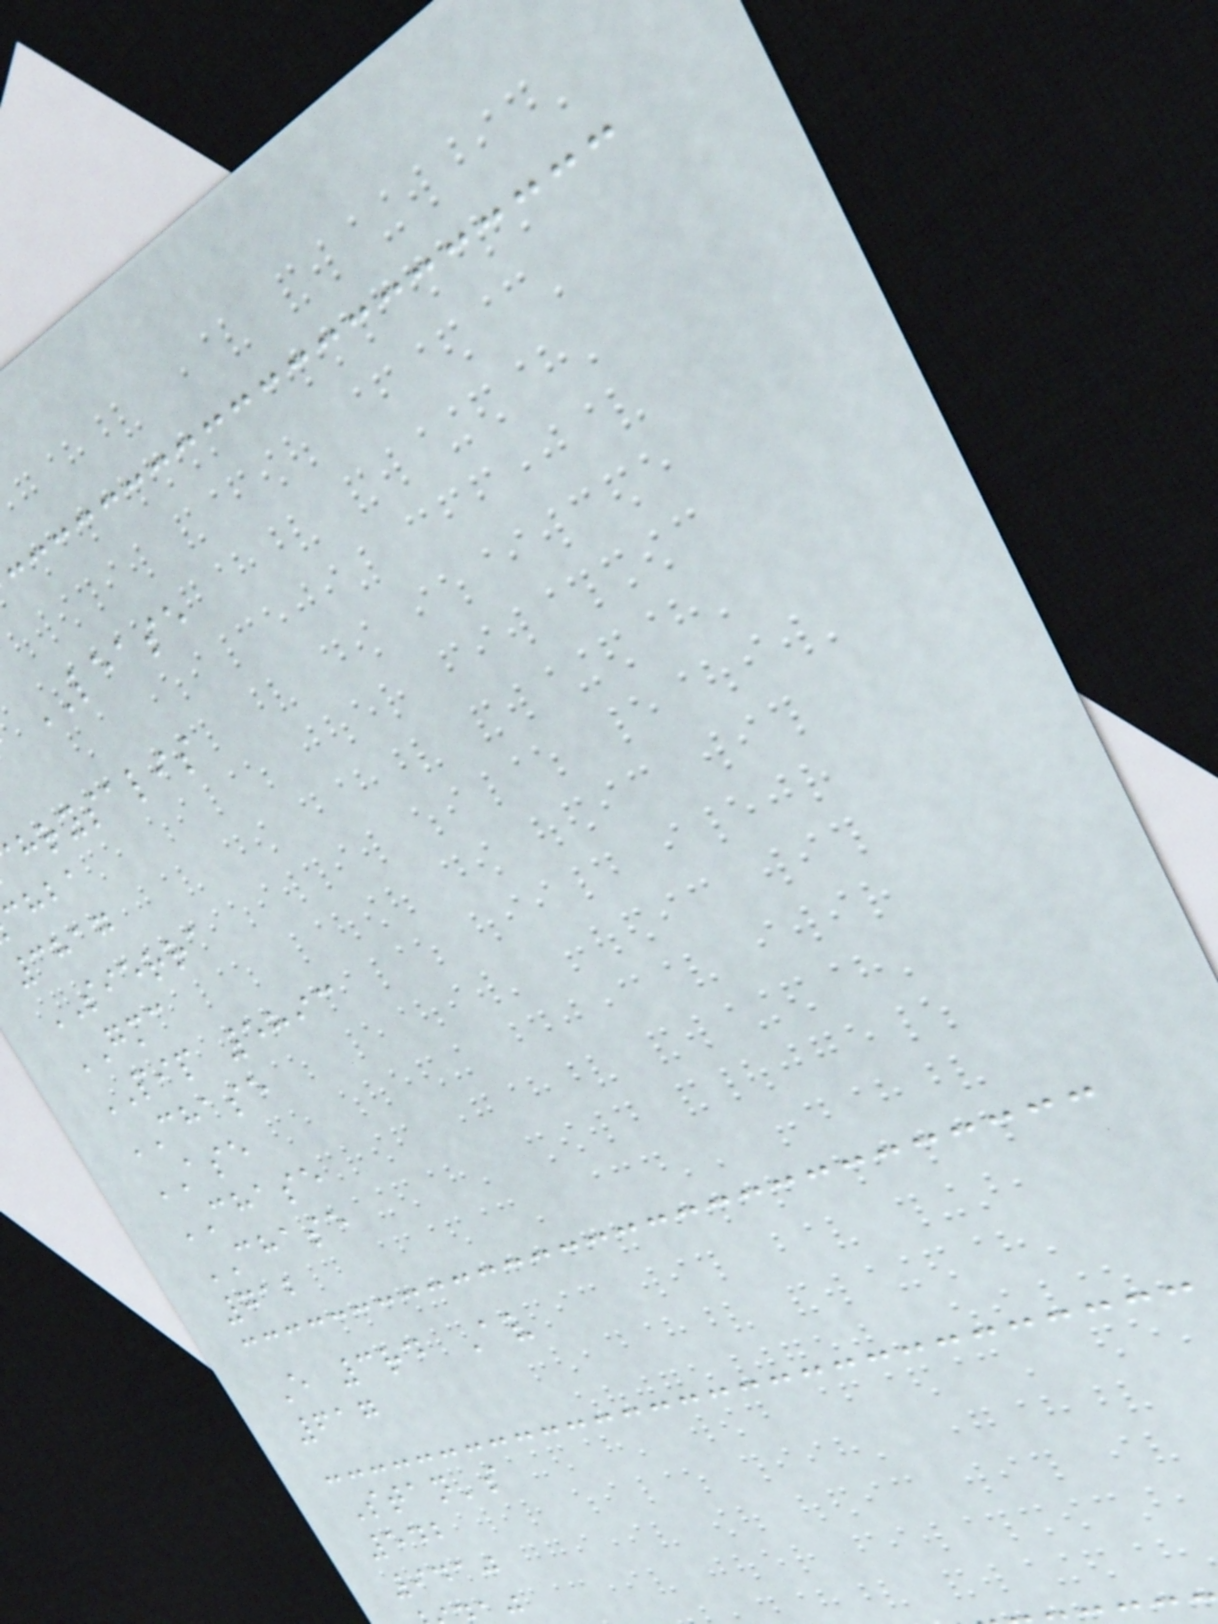LEASE
hrysalis
chba
3817
SIERRA
GMC
PIP 5893
CHASE
ASE
CHASE
CHASE
712
E 3rd Av
617
Stan's
542
9410
